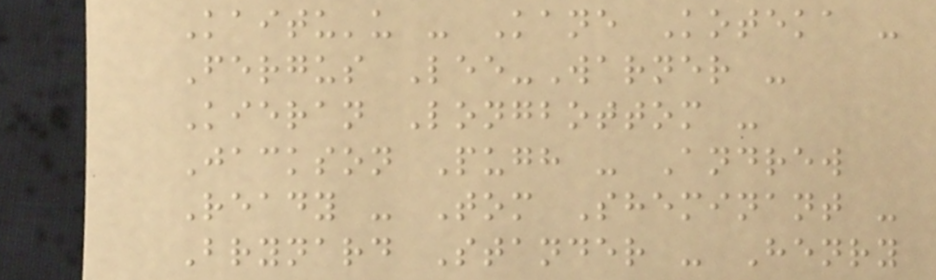Kaitu'u - Kane Koteka -
Fergus Lee-Warner -
Kieran Longbottom -
Jackson Pugh - Andrew
Ready - Tom Sheminant -
Brynard Stander - Henry
